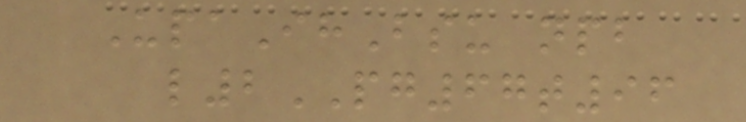UpaIhBsu npb
l2PG67t96
